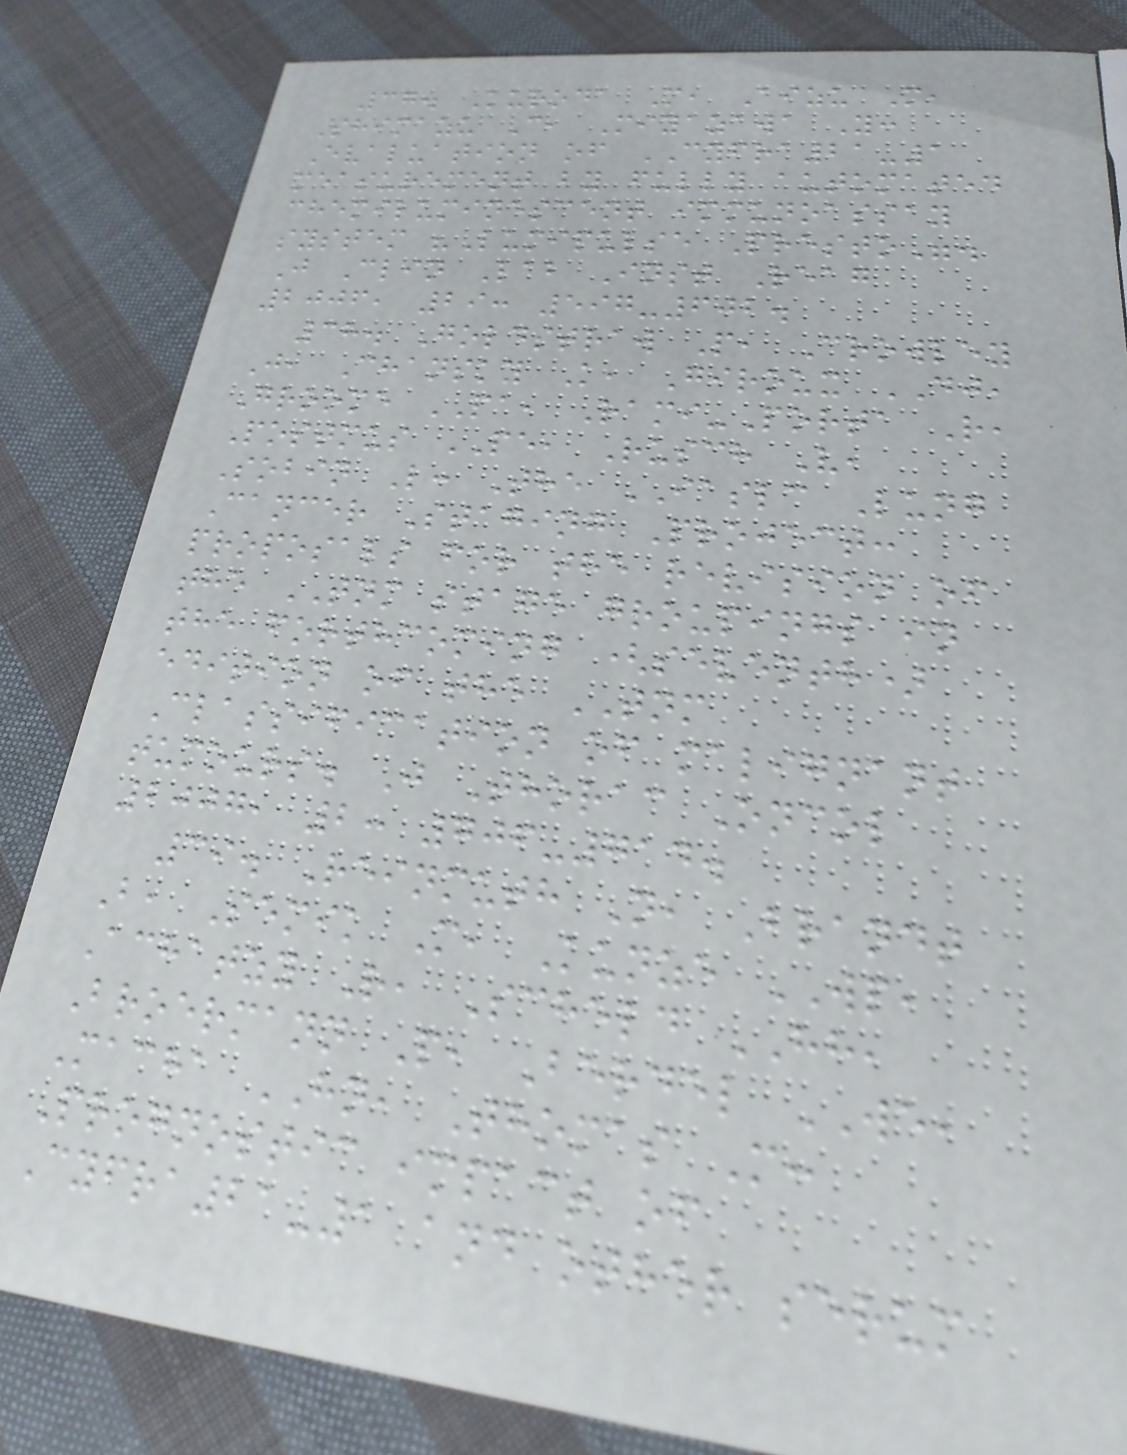37. Kuroda M, Aizu M,
Shimazu C, Miyazawa Y:
Evaluation of CYFRA21-1
measurement by fully automated
chemiluminescent immunoassay
system "Lumipulse Presto".
J Clin Lab Inst Reag
2006, 29: 597-602.
38. Goldstraw P, Crowley
J, Chansky K, Giroux DJ,
Groome PA, Rami-Porta R,
Postmus PE, Rusch V,
Sobin L: The IASLC Lung
Cancer Staging Project:
proposals for the revision of
the TNM stage groupings in
the forthcoming (seventh)
edition of the TNM
Classification of malignant
tumours. J Thorac Oncol
2007, 2: 706-714.
39. Reinmuth N, Brandt
B, Semik M, Kunze WP,
Achatzy R, Scheld HH,
Broermann P, Berdel WE,
Macha HN, Thomas M:
Prognostic impact of
Cyfra21-1 and other serum
